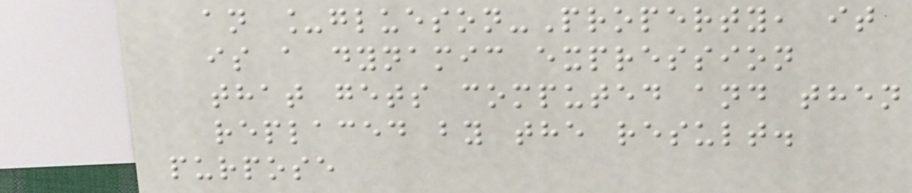an _glueson-Property, it
is a dynamic expression
that gets computed and then
replaced by the result.
purpose
